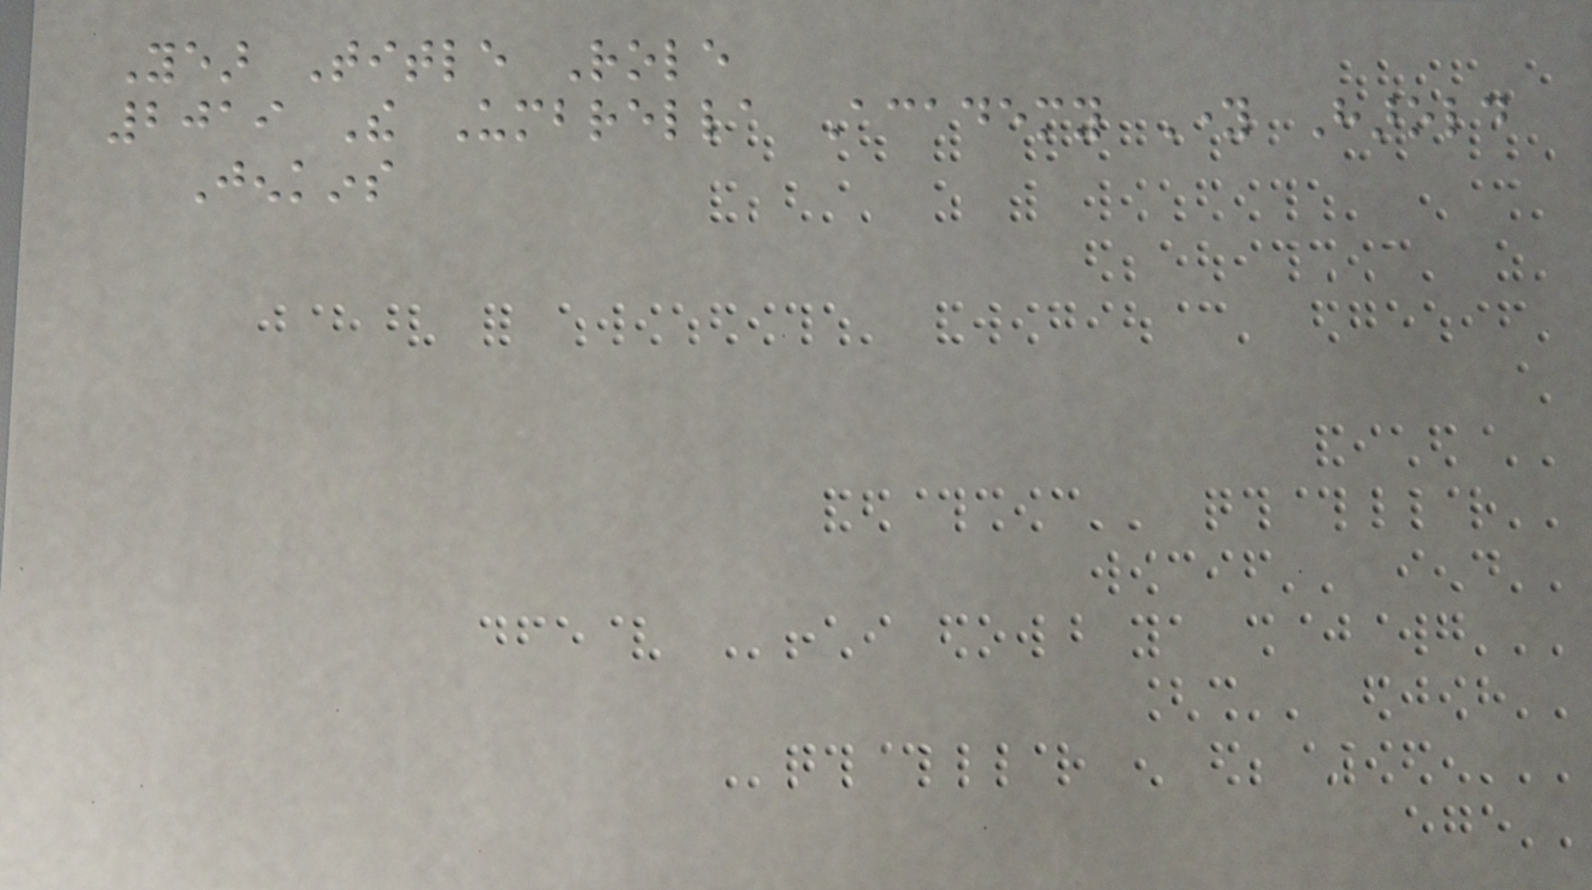Year Title Role
2019 The Umbrella Academy Young Harold
Jenkins
